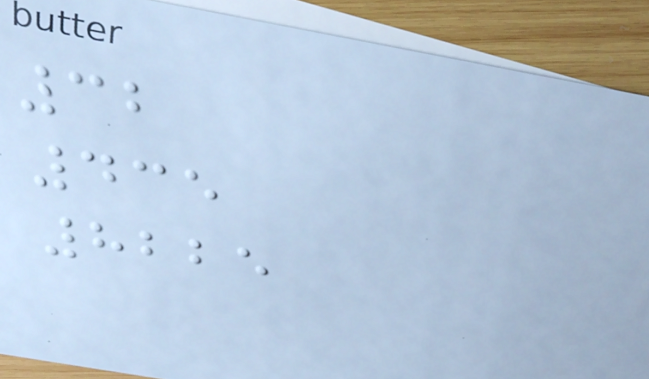32
435
8225
